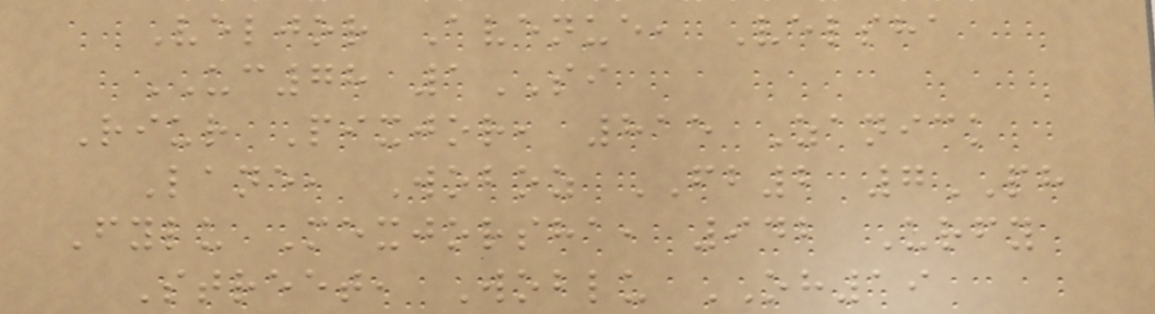Veljor Avenue, Velsha
UC78 1SI
Riur Pixjor, 815 Zanick
Lane, Woboz FB2 7PH
Fylu Mexjorsha, 942 Urfy
Street, Woblu OH19
